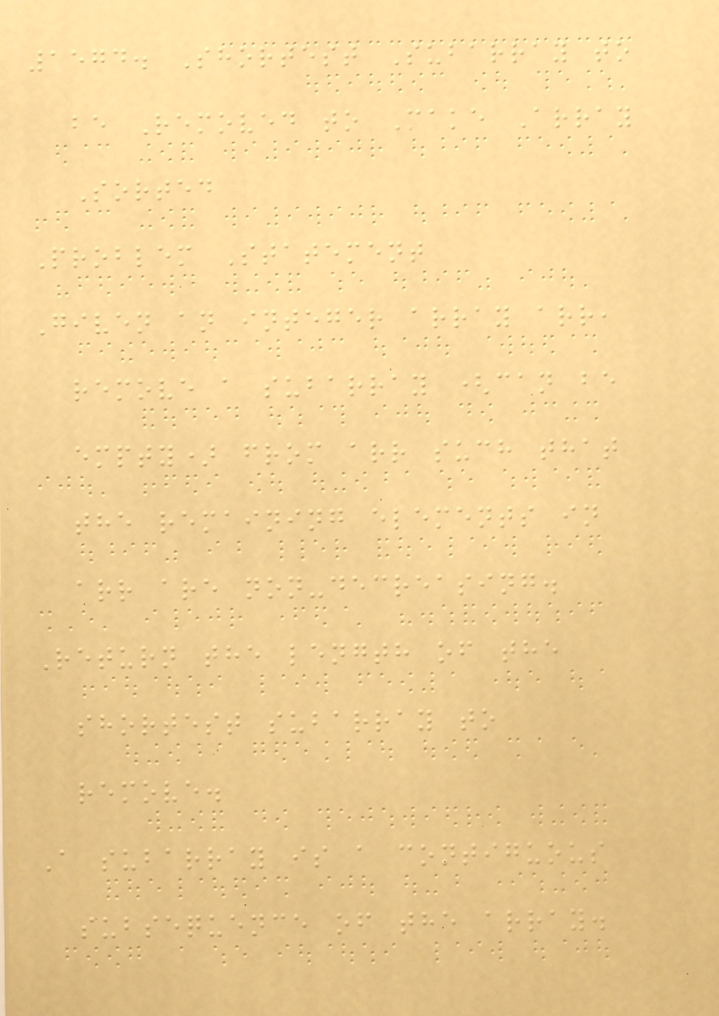1574. Shortest Subarray to
be Removed to Make Array
Sorted
Problem Statement
Given an integer array arr,
remove a subarray (can be
empty) from arr such that
the remaining elements in
arr are non-decreasing.
Return the length of the
shortest subarray to
remove.
A subarray is a contiguous
subsequence of the array.
